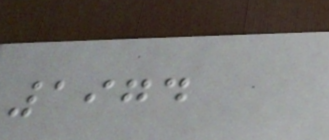1974
